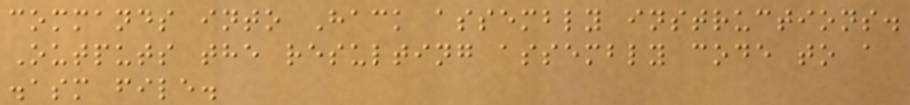commands into Hack assembly instructions.
Outputs the resulting assembly code to a
.asm file.
